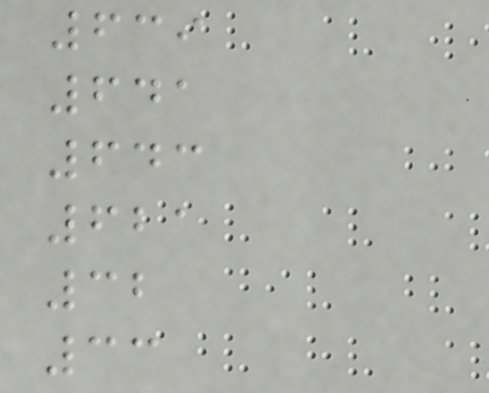639
641
643
621
32
33
